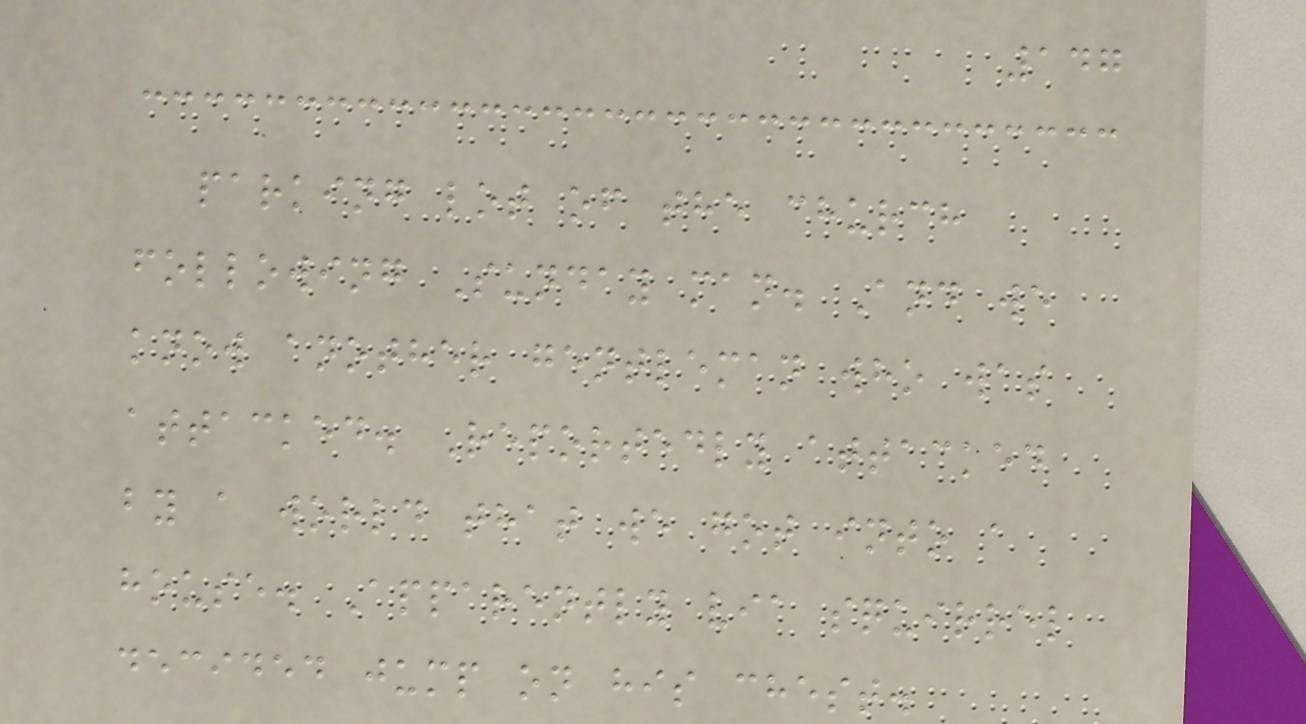147
parking lot of the church
following Sunday man. And we
know another gentleman who was
attacked. Reportedly attacked
by a world that we got into a
house. Apparently via squirrel
decided jump on his chest.
